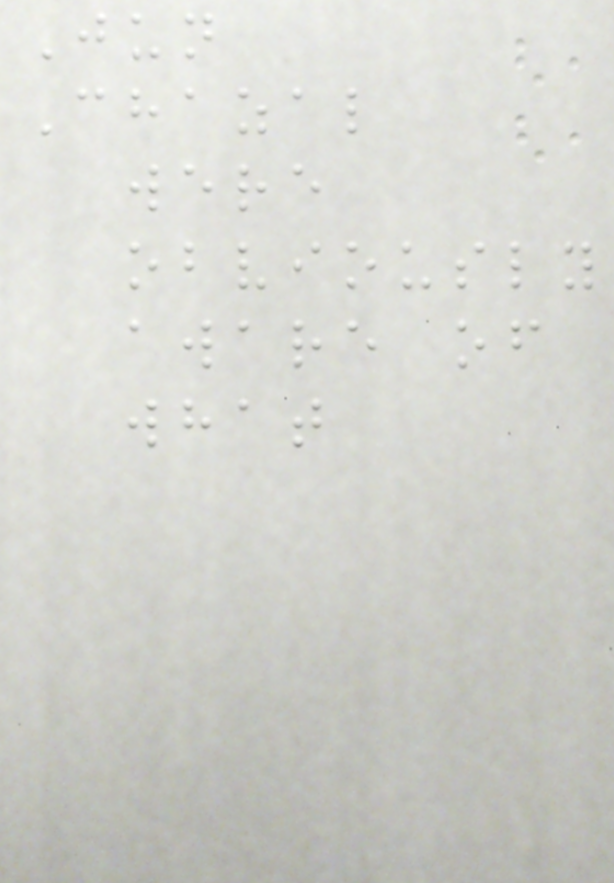Jun
Chazal
were
obviously
aware of
what
